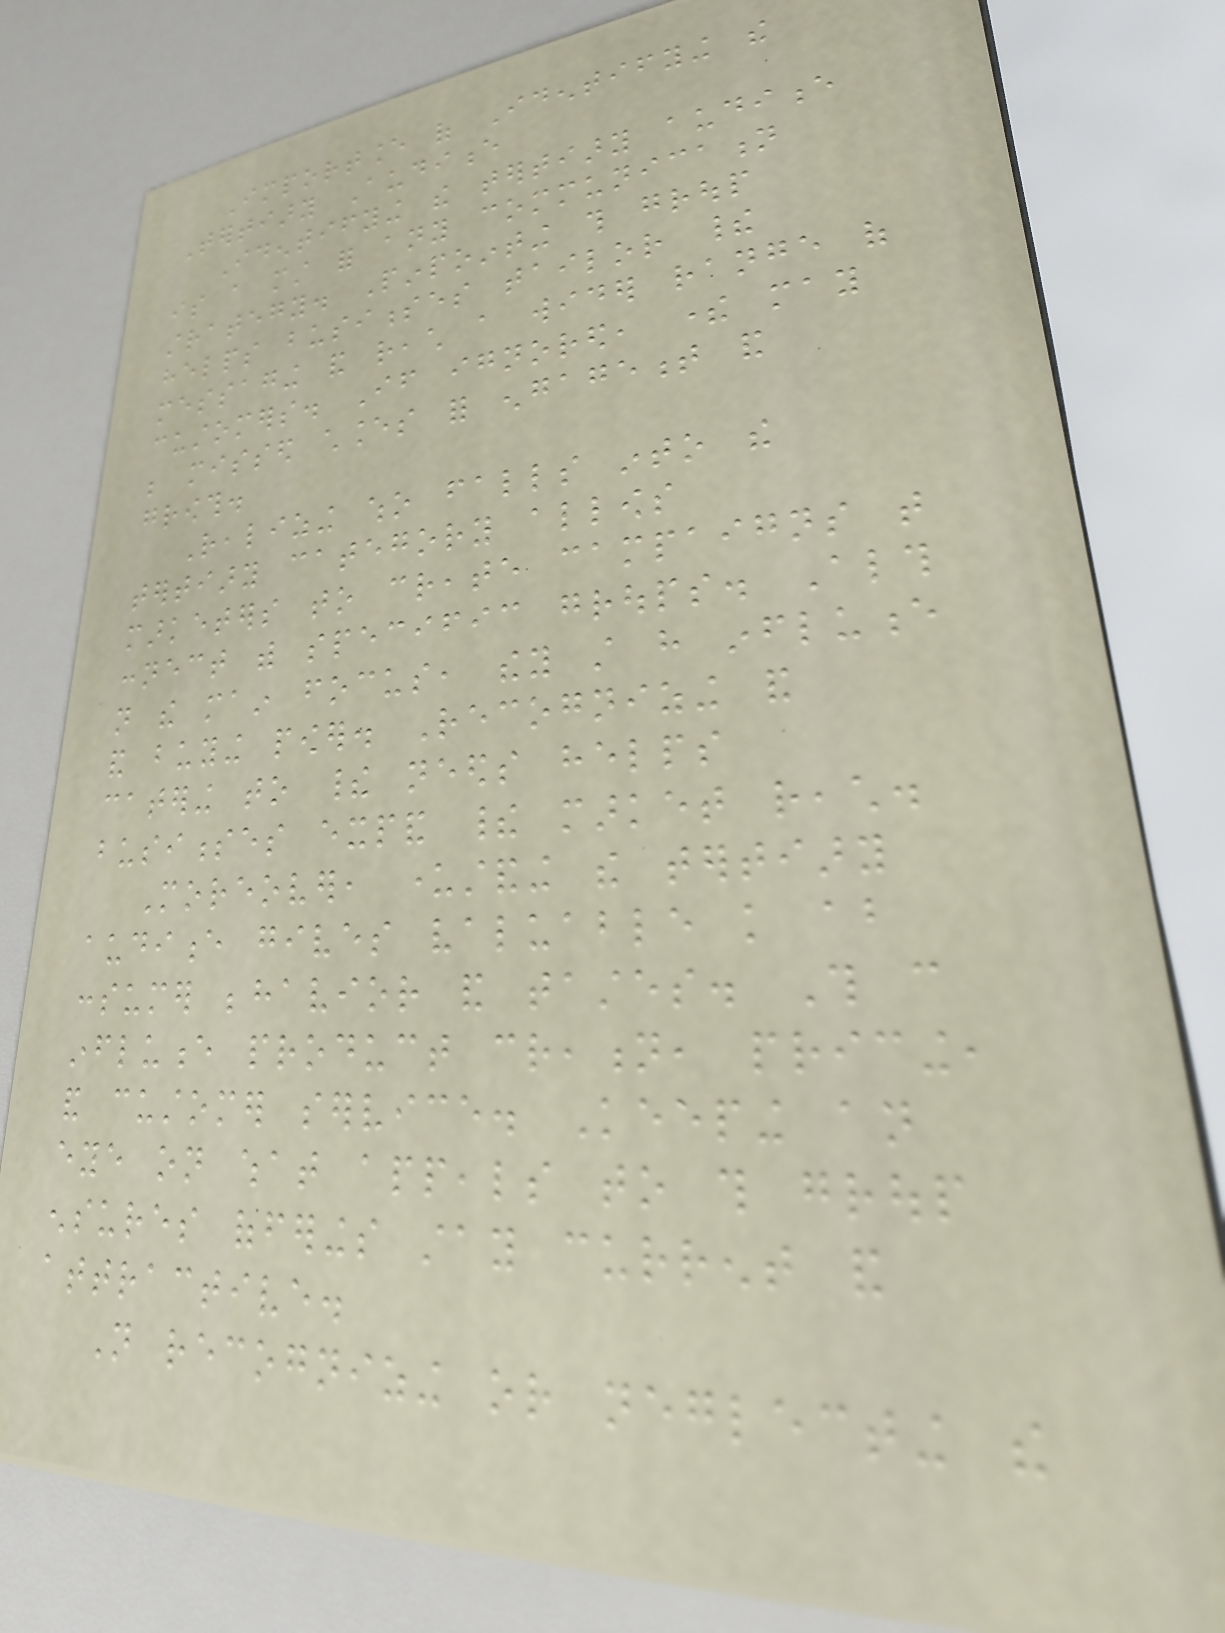Importance of Identifying the
Tertiary Audience
Identifying the tertiary audience
is a must for any communication
strategy. Pinpointing this group
helps businesses tailor their
messaging and reach a wider range of
customers. If ignored, there may
be missed chances for engagement and
growth.
Realizing who falls into the
tertiary category allows
marketers to create campaigns that
connect with specific groups. Although
not the main focus, they still have influence
and buying power. Recognizing and
catering to their needs helps
businesses expand their market reach.
Moreover, understanding the tertiary
audience gives valuable knowledge about
consumer behavior and tastes. This can
influence product creation, pricing,
and customer service. Keeping an
eye on what appeals to this group
ensures offerings stay current and
attractive.
Not recognizing or neglecting the
